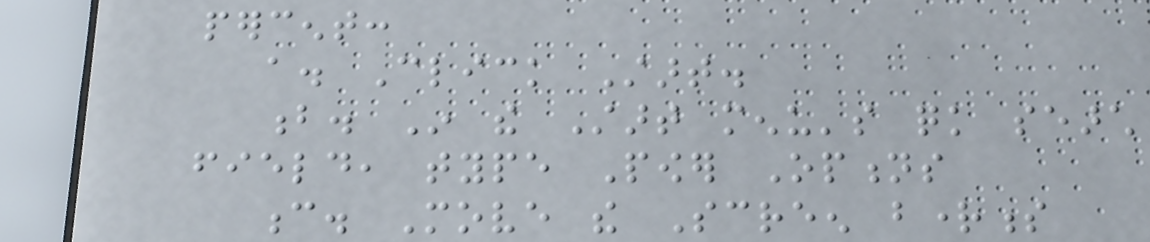percent:
a. Click Start.
b. In the Start menu's quick search
field, type Power Options
c. Move the Screen brightness
